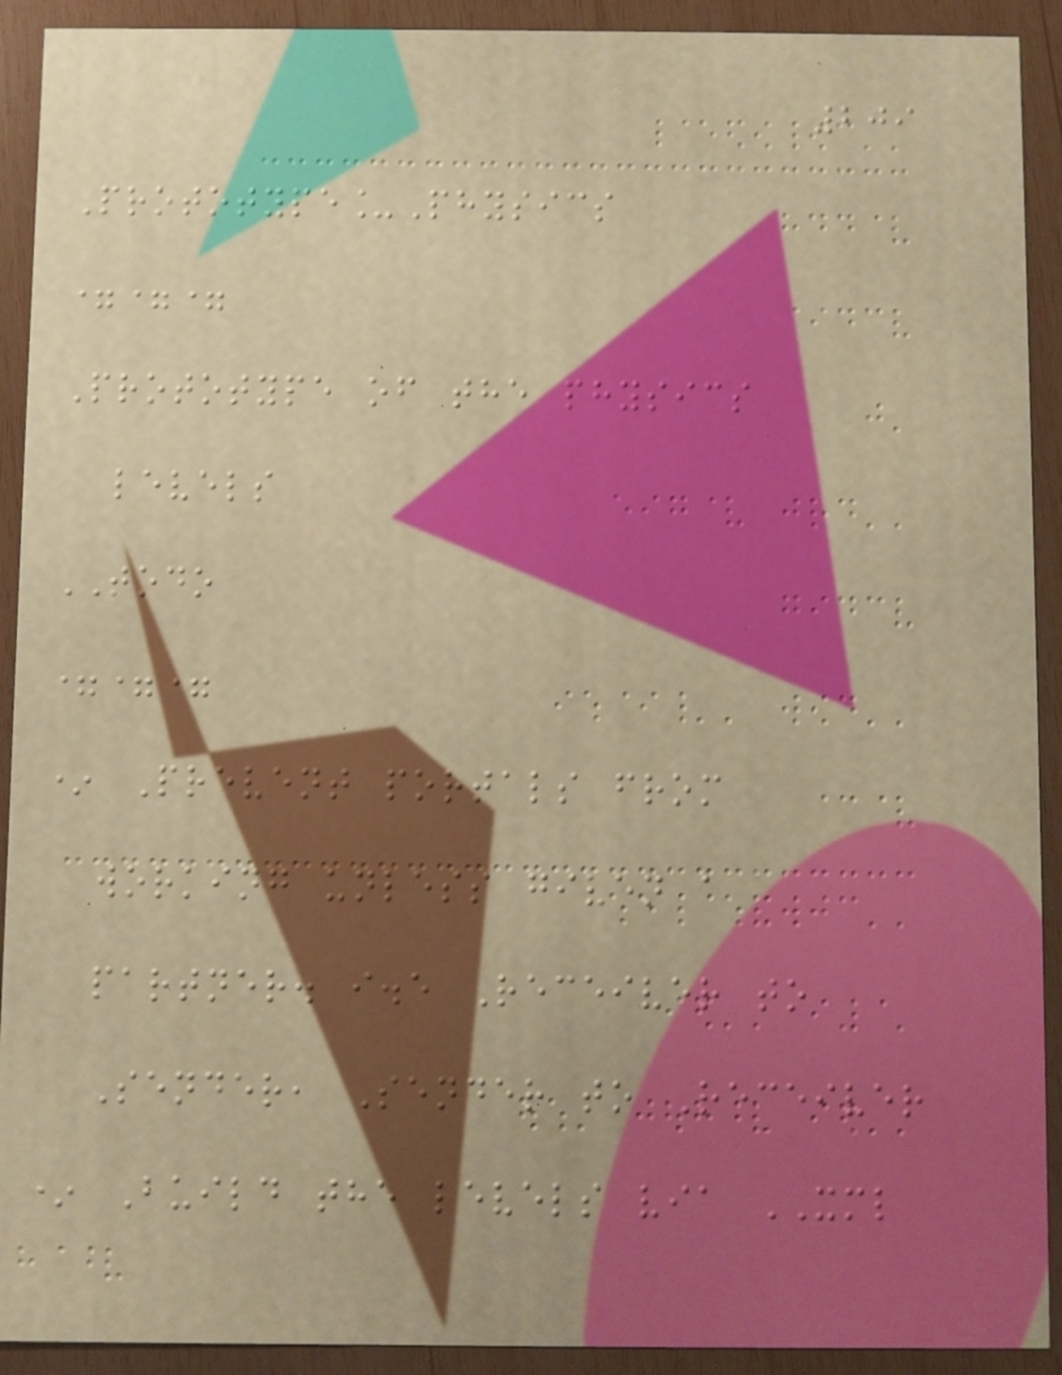209
Prototype_Physics
===
Prototype of the physics
levels
TODO
===
* Prevent portals from
working unless given a
partner. i.e Receiver to
Sender, Sender to Receiver
* Build the levels via XML
